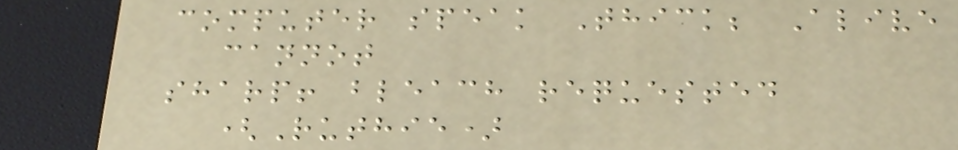computer speak Thick; Alive
cannot
sharp! bleach requested
(Ruthie)
